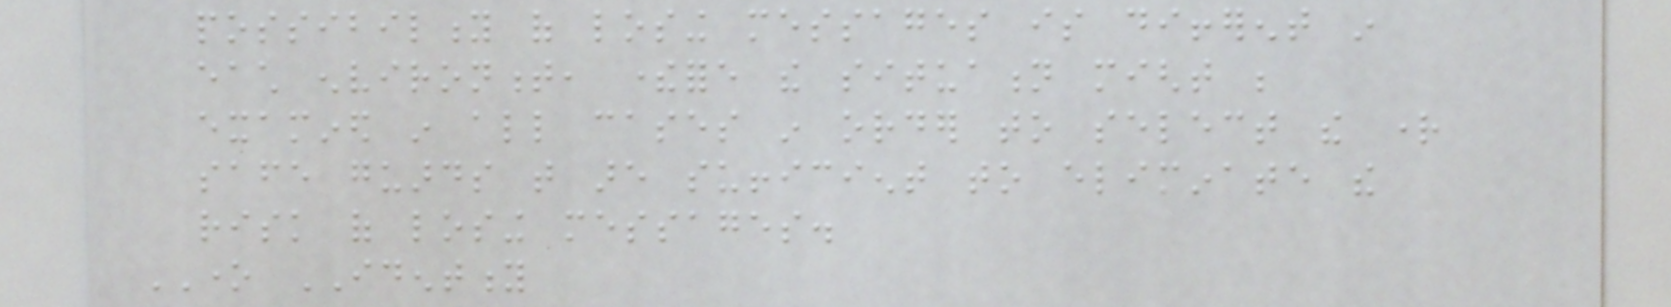possibility of losing messages is different in
each environment, therefore the situation might be
examined in all cases in order to select the right
safe guards that are sufficient to eliminate the
risk of losing messages.
ONE IDENTITY
